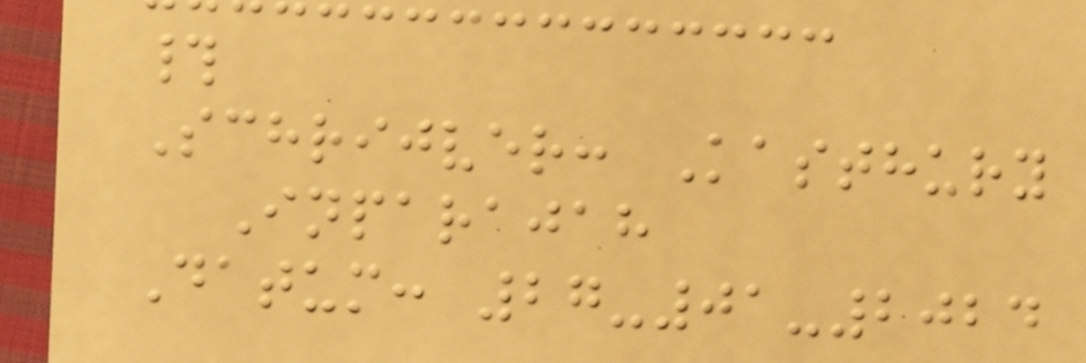#
Schrijver: Kasthury
Inparajah
Datum: 27-01-2024
